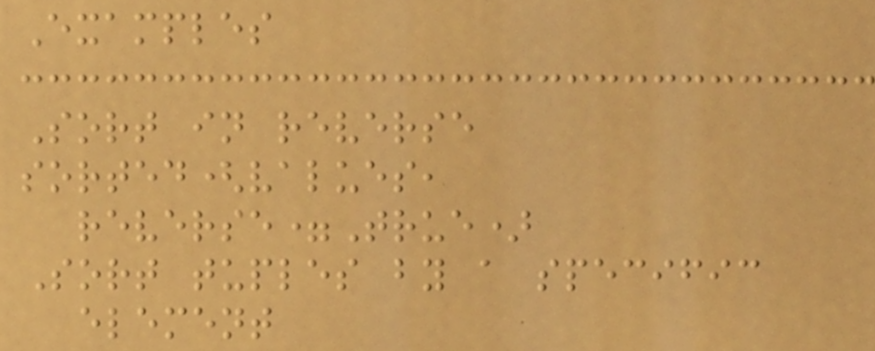Examples
Sort in reverse
sorted(values,
reverse=True)
Sort tuples by a specific
element
